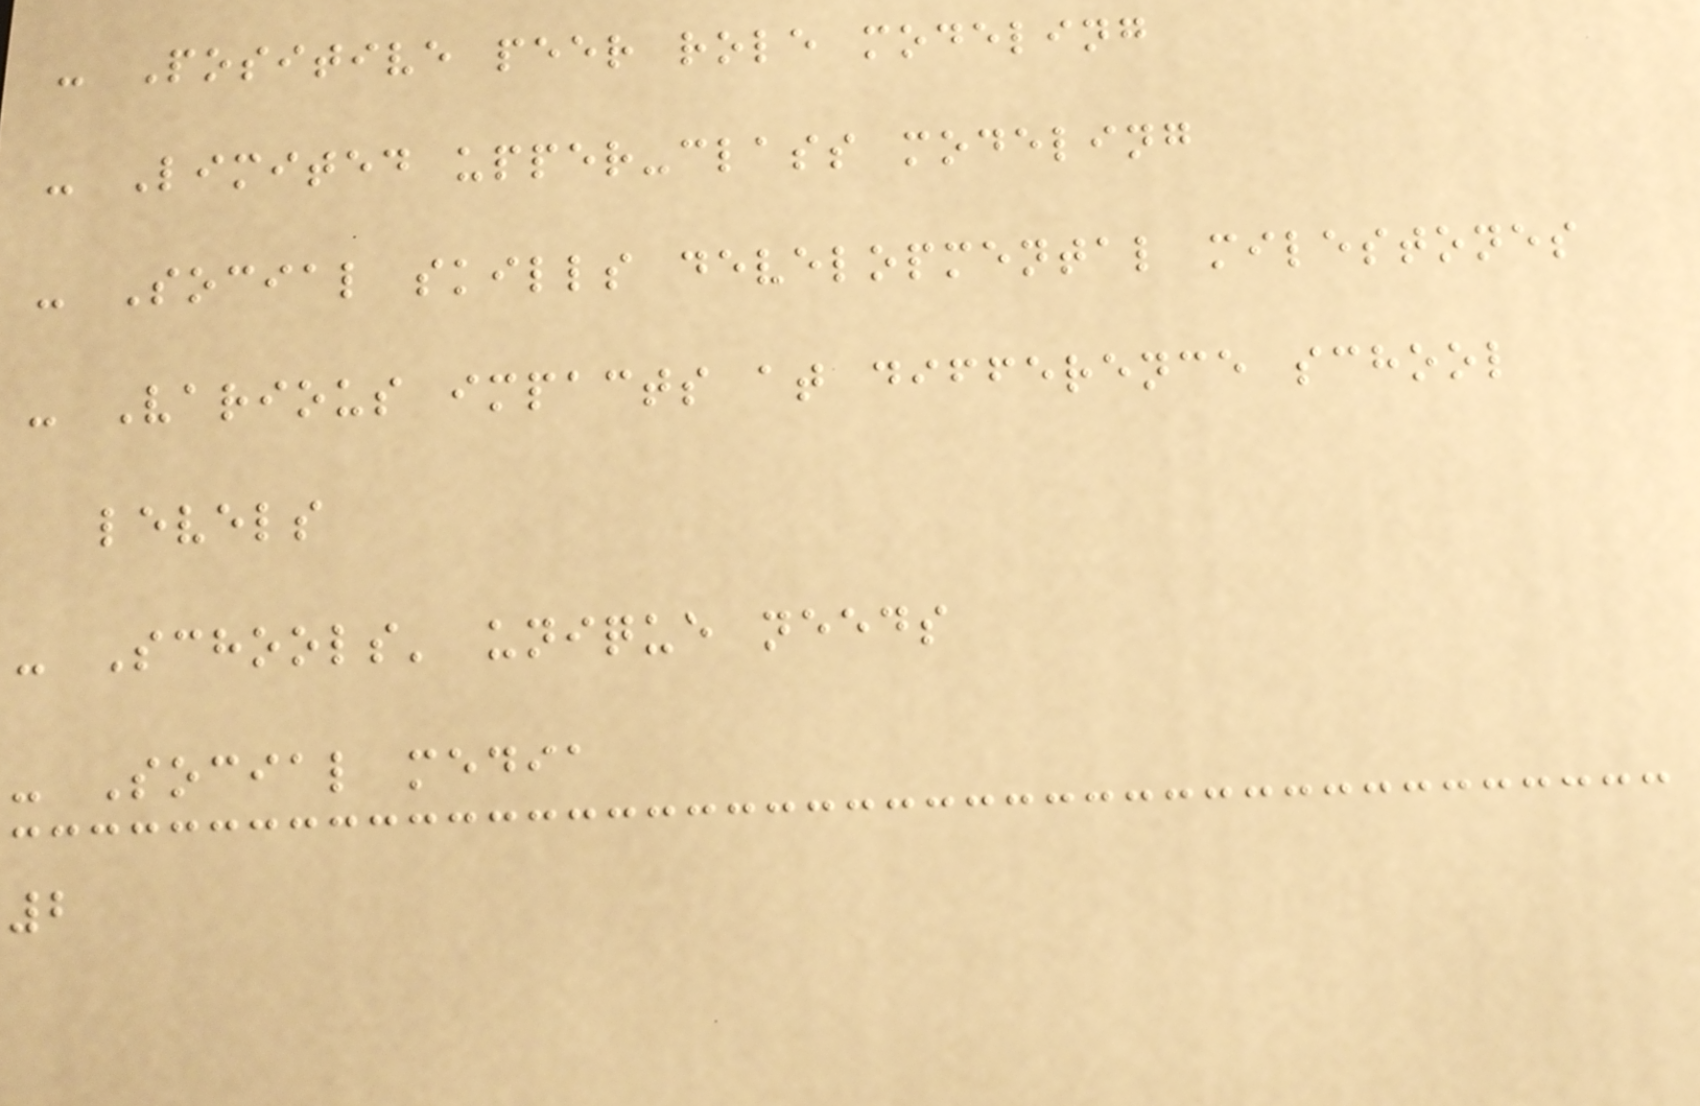- Positive peer role modeling
- Limited upper-class modeling
- Social skills developmental milestones
- Various impacts at difference school
levels
- Schools' unique needs
- Social media
2
